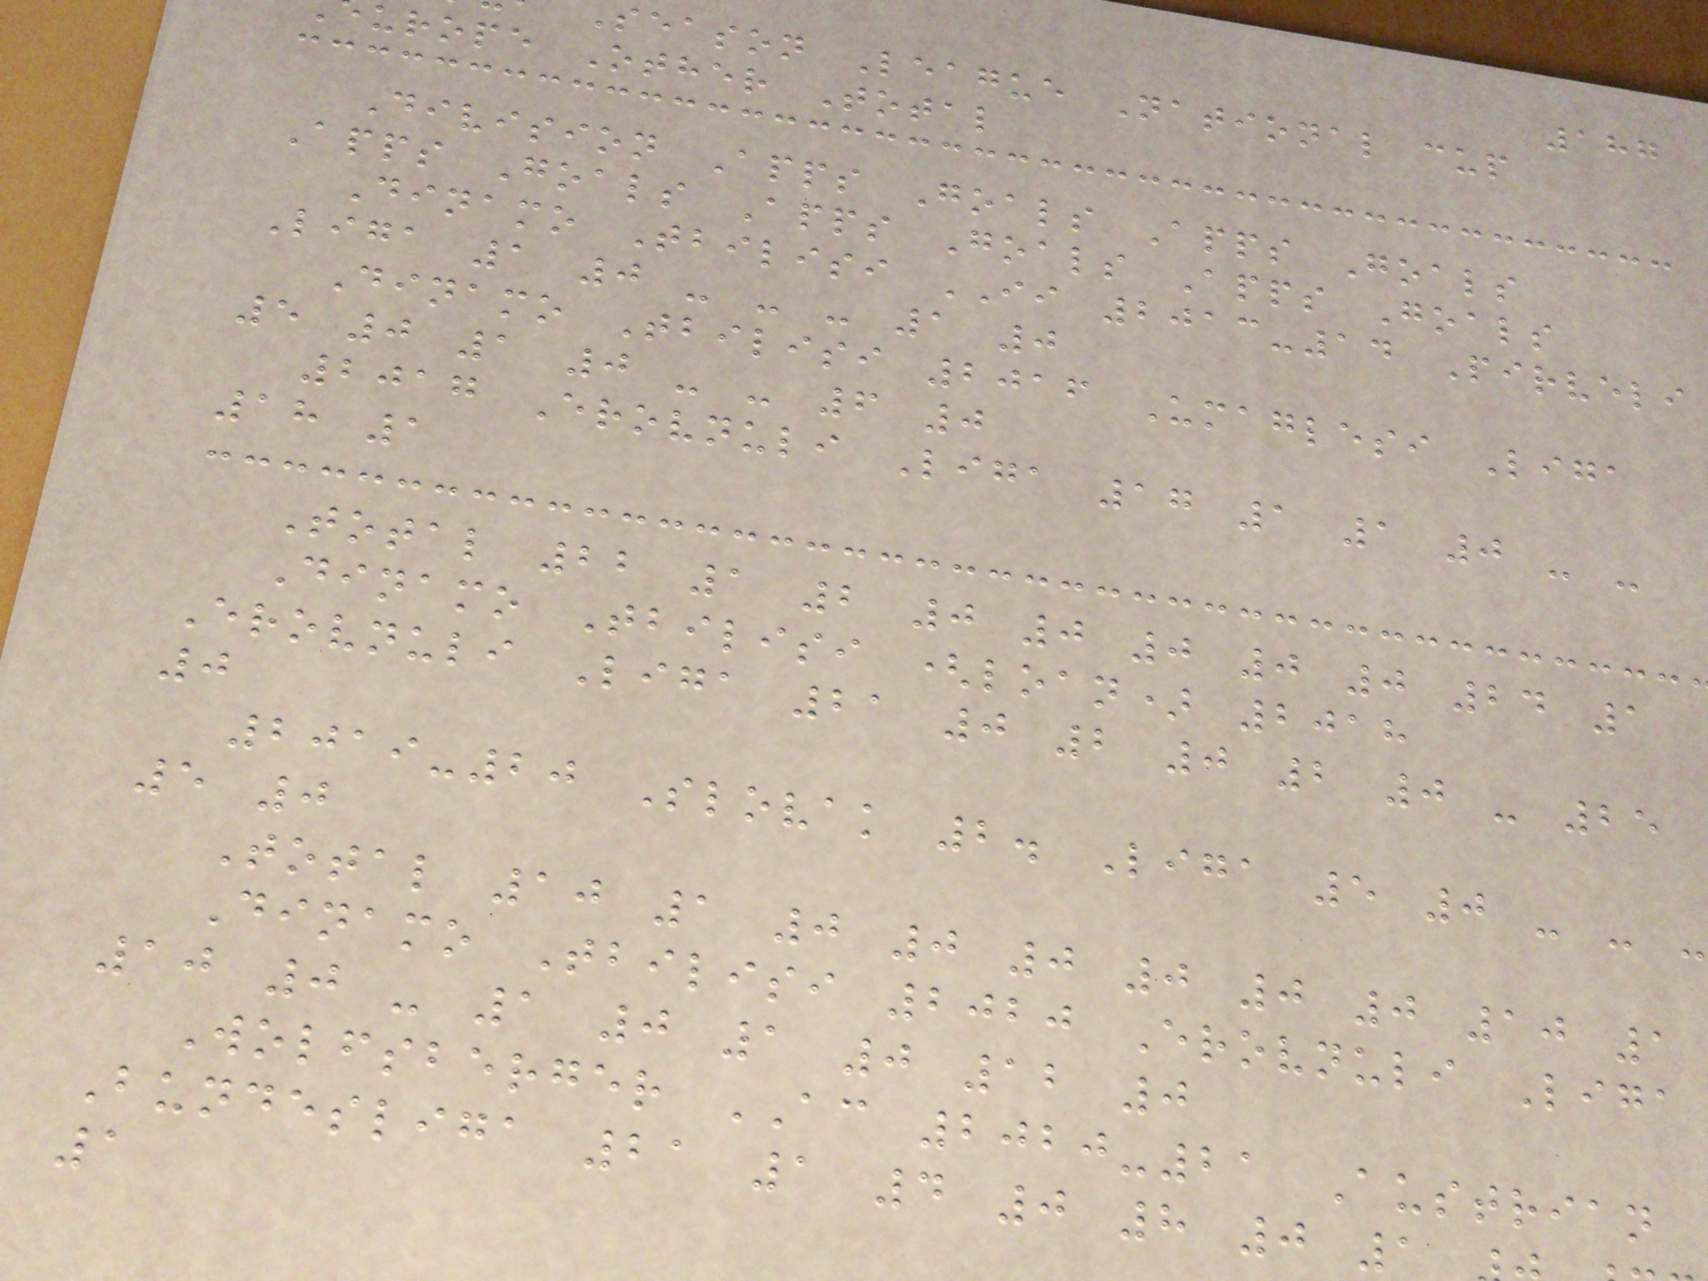187
season League National cup
urope Other Total
Division Apps Goals Apps Goals
Apps Goals Apps Goals Apps Goals
Dinamo Tbilisi II 2013-14 Pirveli
Liga 1 0 - - - 1 0
Dinamo Tbilisi 2016 Umaglesi Liga
5 0 1 0 - - 6 0
2017 Erovnuli Liga 17 1 1 0 - -
18 1
Total 22 1 2 0 0 0 0 0 24 1
Dinamo Tbilisi (loan) 2018
Erovnuli Liga 21 0 2 0 2 0 - 25
0
2019-20 Slovak 2. Liga 5 0 - - -
5 0
Total 10 1 0 0 0 0 0 0 10 1
Dinamo Tbilisi 2020 Erovnuli Liga
10 0 - 1 0 1 0 12 0
Wolfsberger AC 2020-21 Austrian
Bundesliga 21 1 4 0 8 0 1
1
